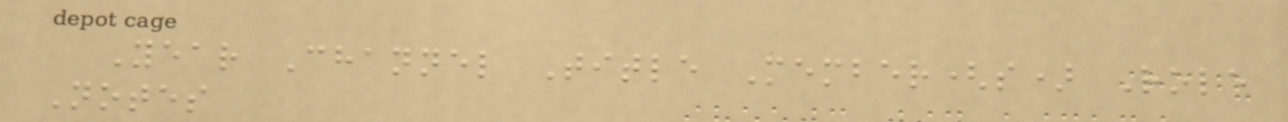Year Channel Title Member(s) Role
Notes
